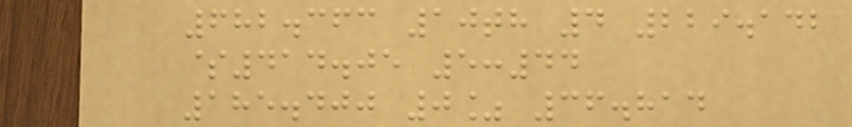682.363 10th 4 229.142
$414.05 5:44
185.400 0% 36.814
